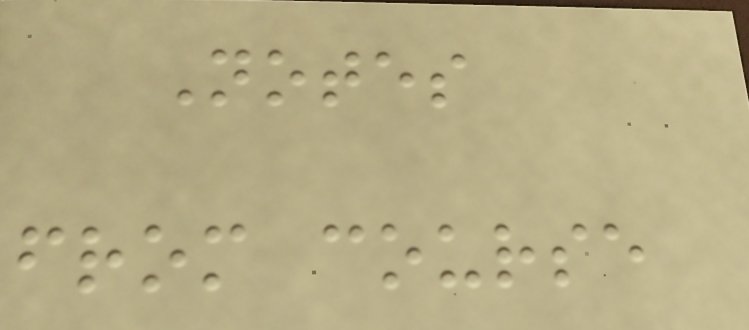Notes
from course
